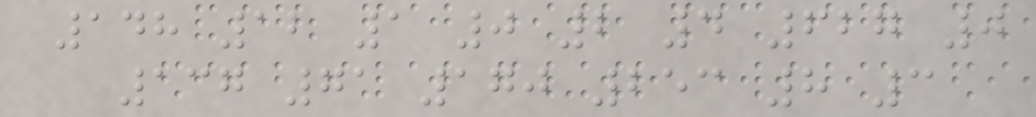148 12 1 0 2 4 627 0
137 71 170 253 8 3
